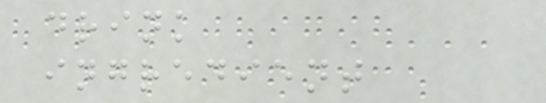drink
ingredient
